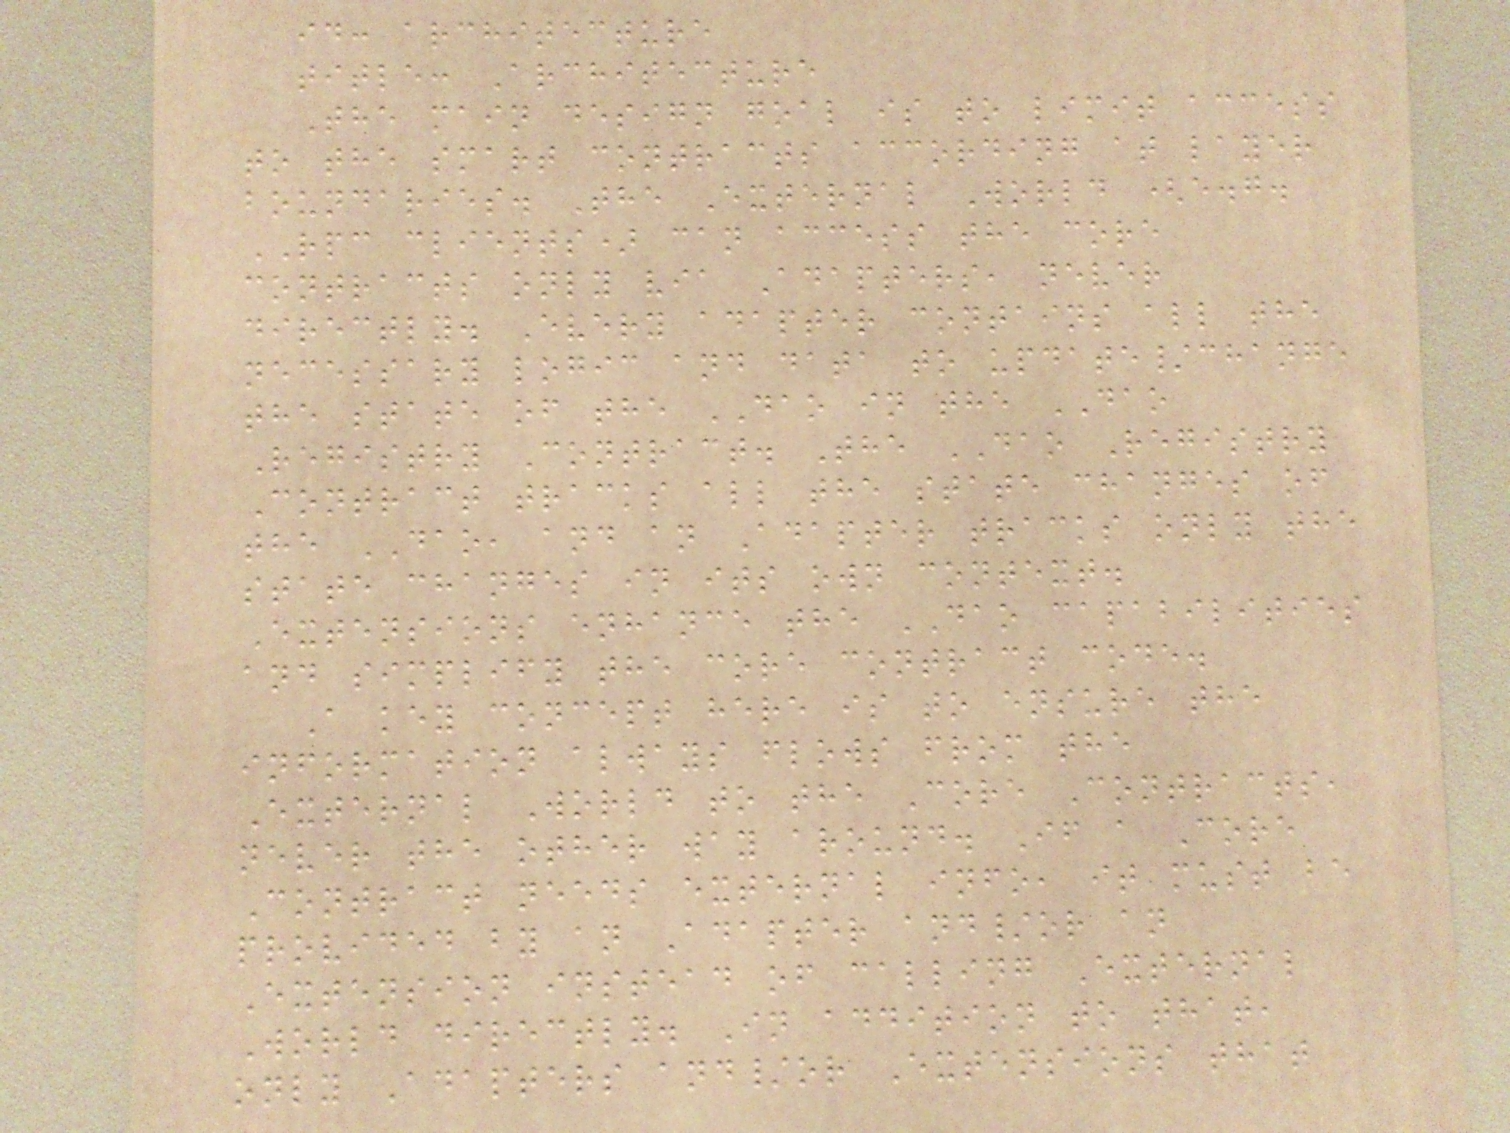id: architecture
title: Architecture
The main design goal is to limit access
to the smart contracts according at layer
boundaries. The External World (e.g.
RPC clients) can access the core
contracts only via Adapters, never
directly. Every adapter contains all the
necessary logic and data to update/change
the state of the DAO in the DAO
Registry Contract. The DAO Registry
Contract tracks all the state changes of
the DAO, and an Adapter tracks only the
state changes in its own context.
Extensions enhance the DAO capabilities
and simplify the core contract code.
A key concept here is to ensure the
information always flows from the
External World to the Core Contracts,
never the other way around. If a Core
Contract needs external info, it must be
provided by an Adapter and/or an
Extension instead of calling External
World directly. In addition to that,
only Adapters and/or Extensions that
